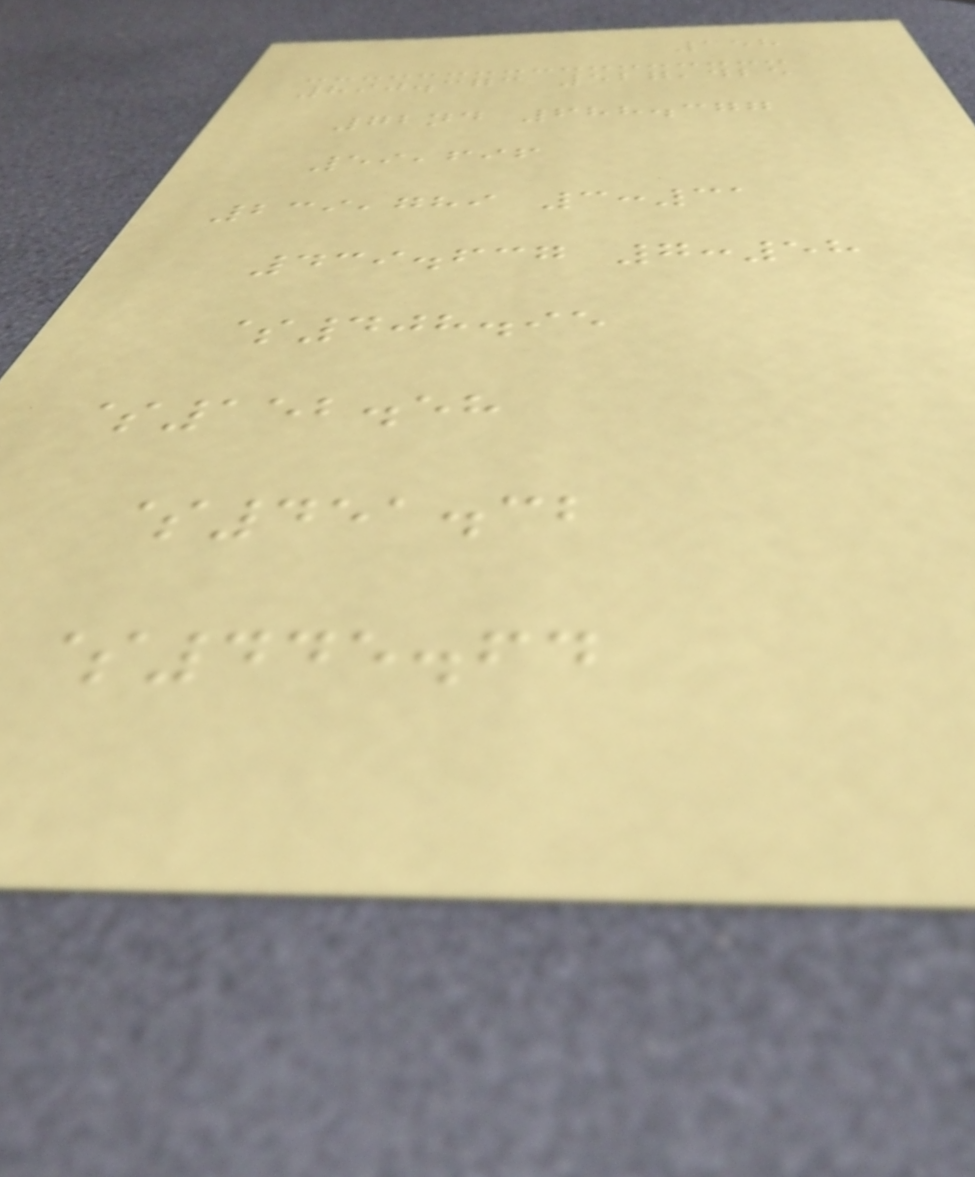158
890.373 527,425
72nd 688.377
59,696
239,789 3:31
439.637 7:58
$408.95
$152.58
$451.32
$445.64
